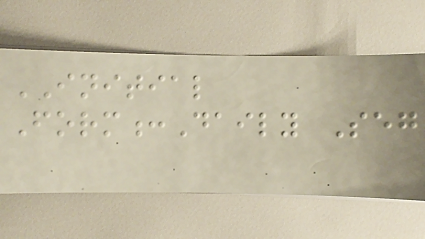INITIAL
Form:Daily Seg
